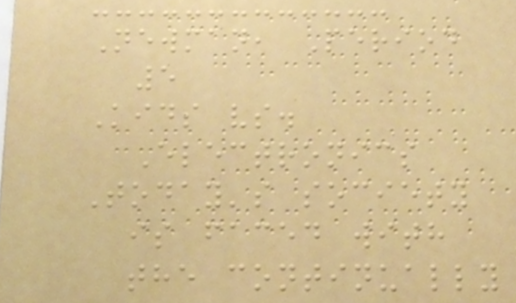Newman, Period
5
Kids vs.
Electronics
Today's society
is faced with
the continually
